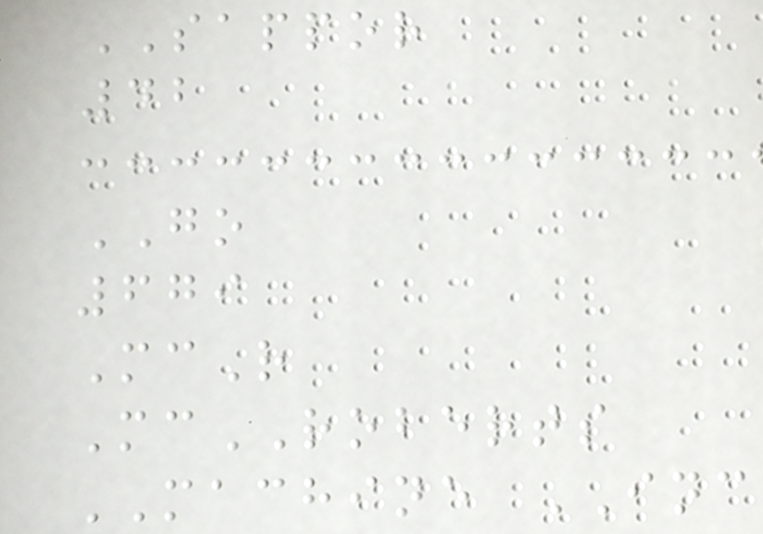SAPPOR
42
GO
679
McR
McROBERTS
MACHINE INC
